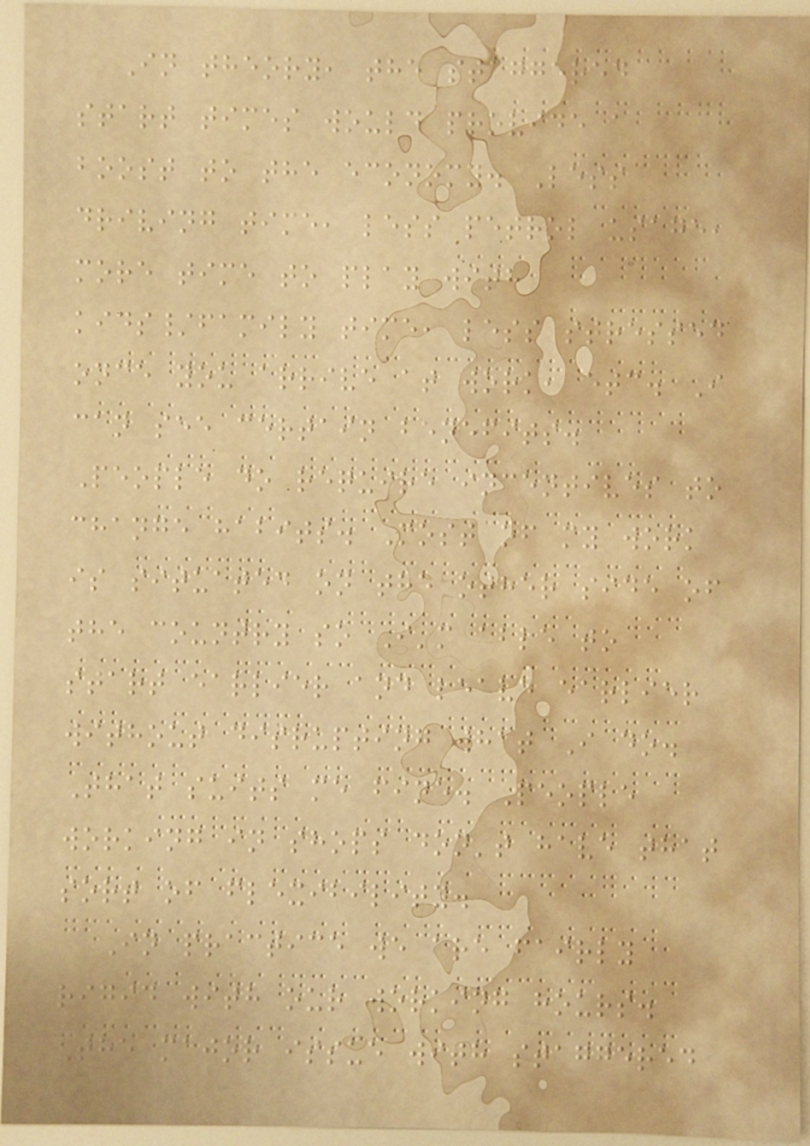In theory, the staggered
start times would provide a
boost to the economy. Less
driving time, less petrol usage,
more time to play with
kids/family time, less stressed
once you arrive at work, etc. I
can see certain benefits.
People do require incentives to
change habits. Most of my work
is situated on the other side of
the country so I'm able to
start earlier and leave earlier
without disrupting what I do.
That suits me fine. People
working in shops don't have that
sort of flexibility.
In practice we are fairly
rigid with our working hours.
The major issue with staggered
